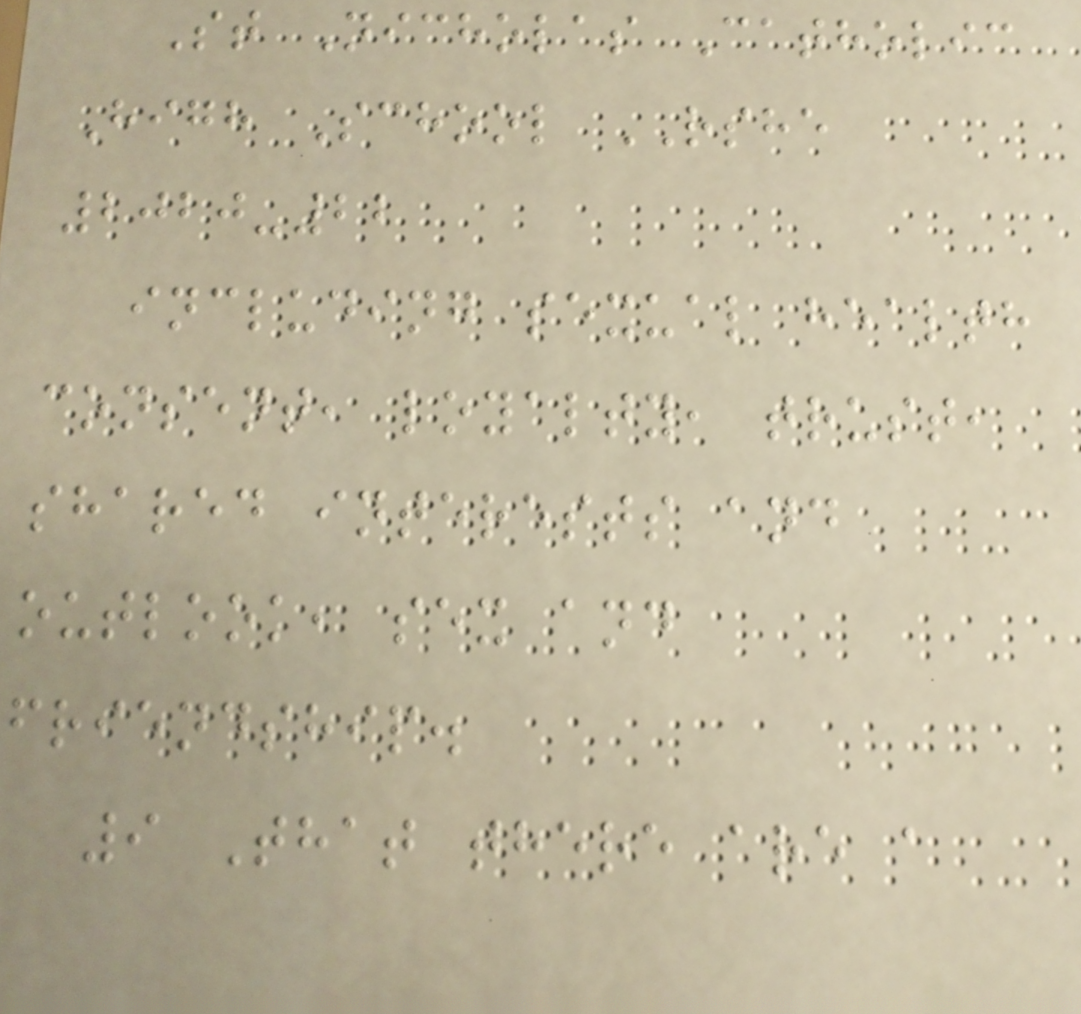St Nicholas Catholic
High School RSHE
2020-22
including sexual health
consent, loyalty, trust,
shared interests and
outlook, sex and
friendship.
9 That there are a
